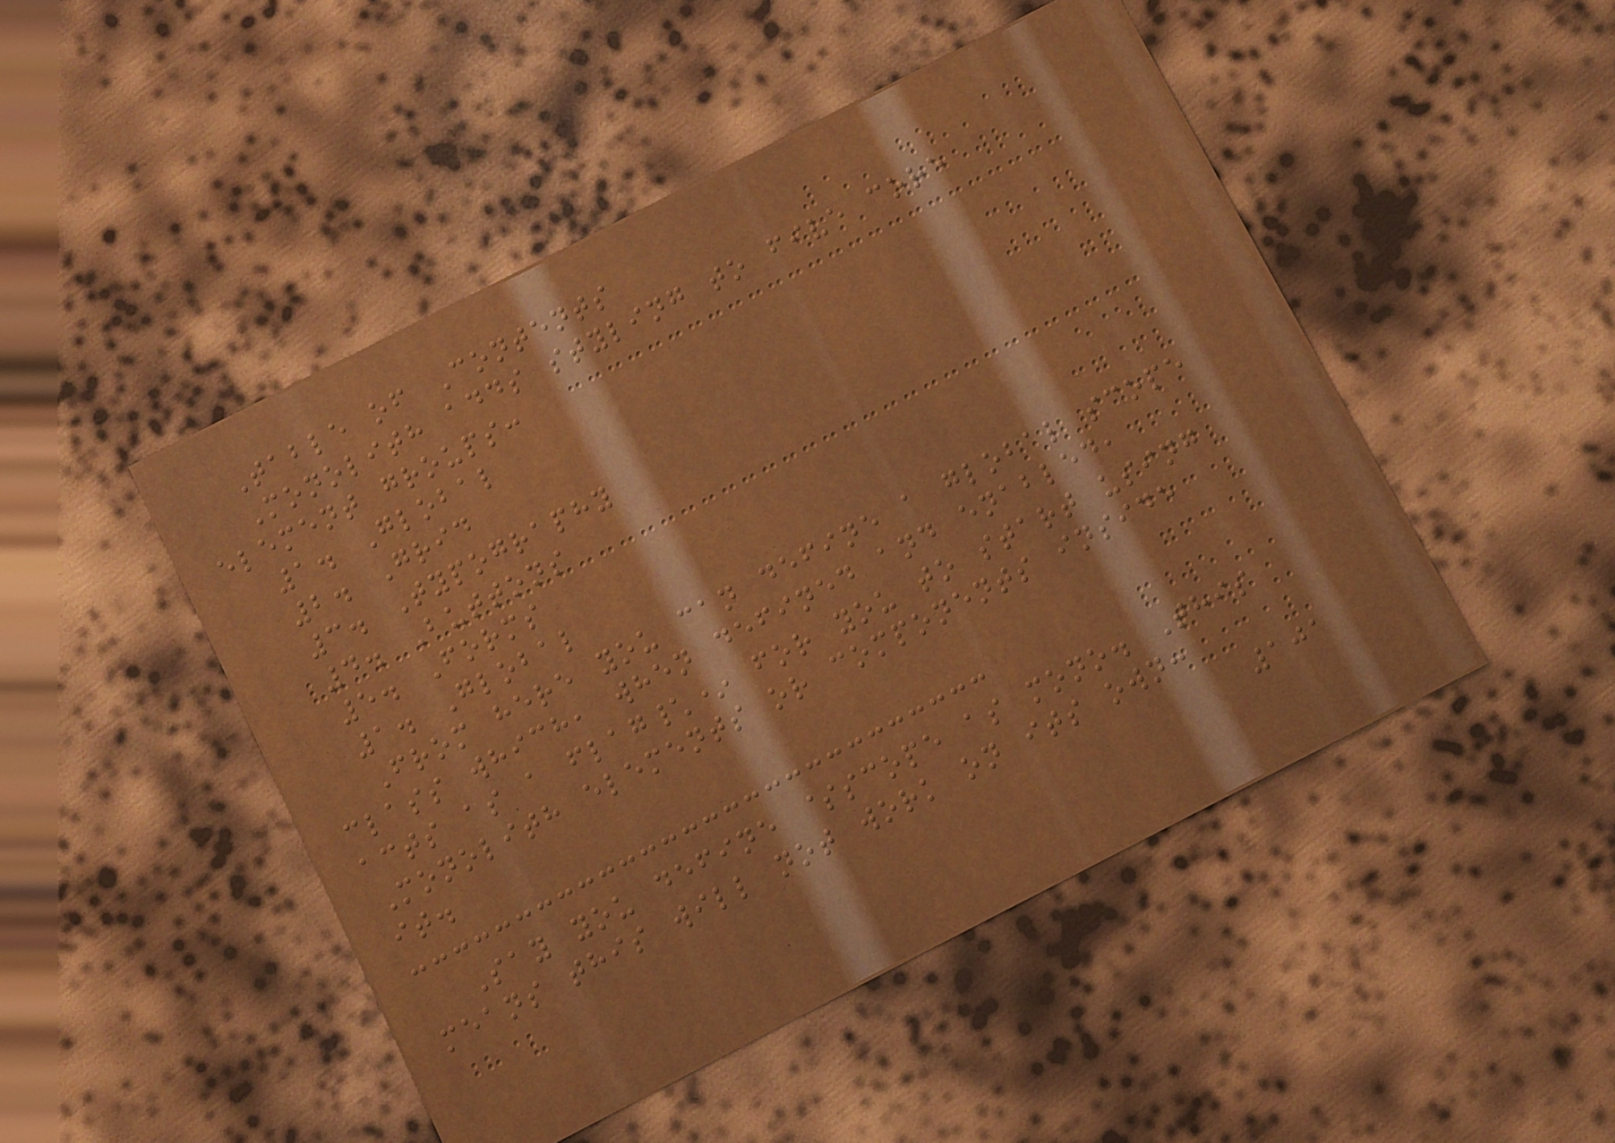Table of Contents
Monolith adds styling to five core
element groups:
1. Global
2. Grid
3. Typography
4. Buttons
5. Forms
1. Global
From here you can define a global scope
class which, when defined and enabled,
acts as a flag\* for you to start using
Monolith elements or components inside
it.
Say you define $scope as mono. This
means this will not work on its own:
101
